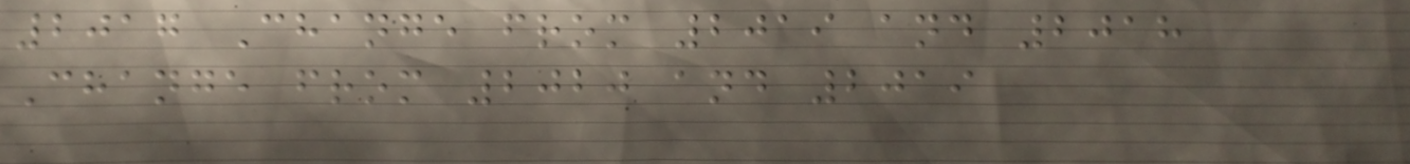2017 Change from 2019 and 2018
Change from 2020 and 2019
